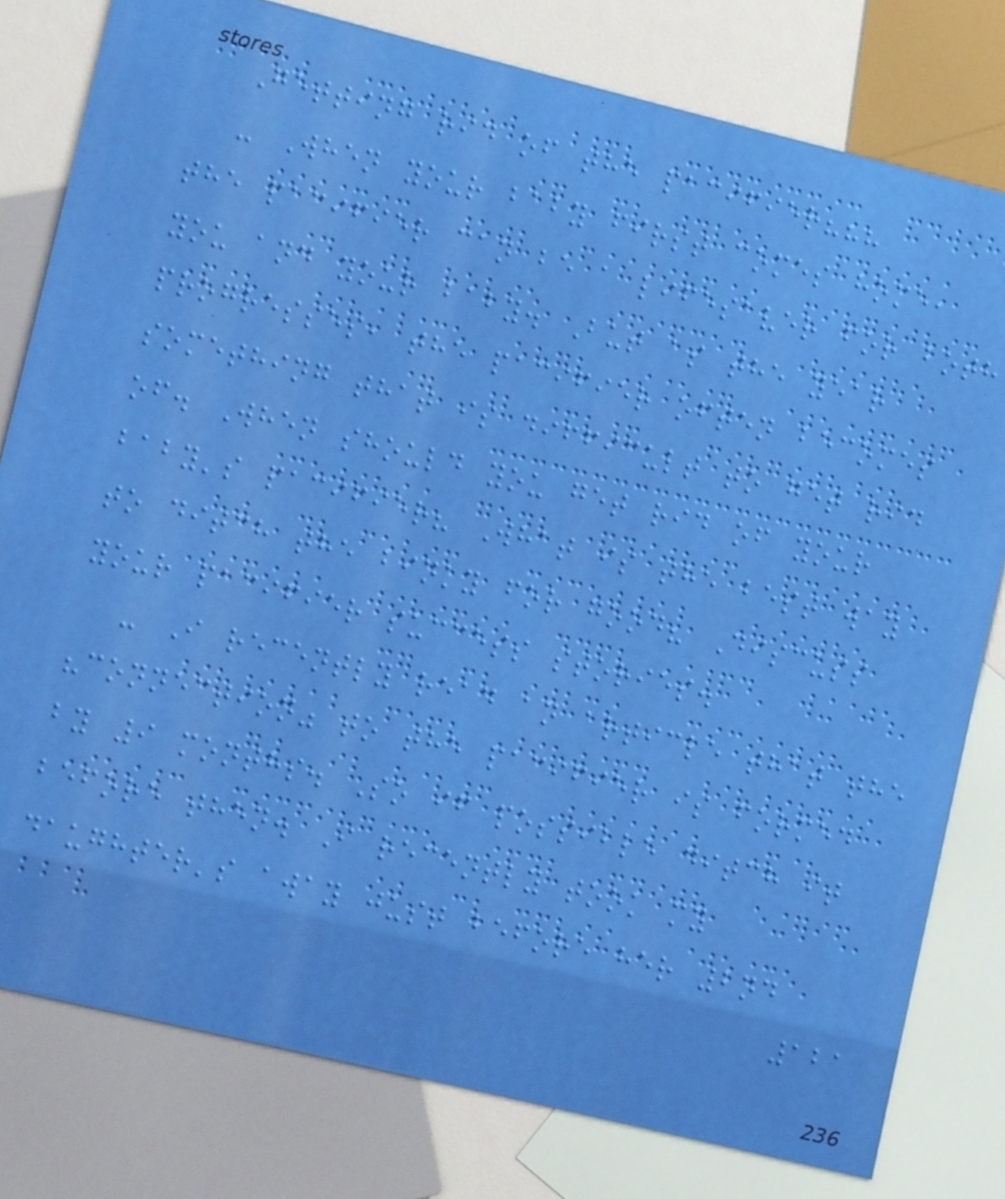Getting rid of the pacifier???
- When your baby first comes home,
the pacifier can be a lifesaver for both
you and your baby. But as the year
progresses, the pacifier often becomes
something that is difficult to get rid
of. When should you get rid of your
baby's pacifier? What is the best way
to ditch the binky for good? Discuss
your pacifier success stories.
- I recently read an article that the
"connection" to the pacifier is formed
by 9 months. So if possible ditch it
before then. I recently took my
daughter's away just before her 2nd
121
